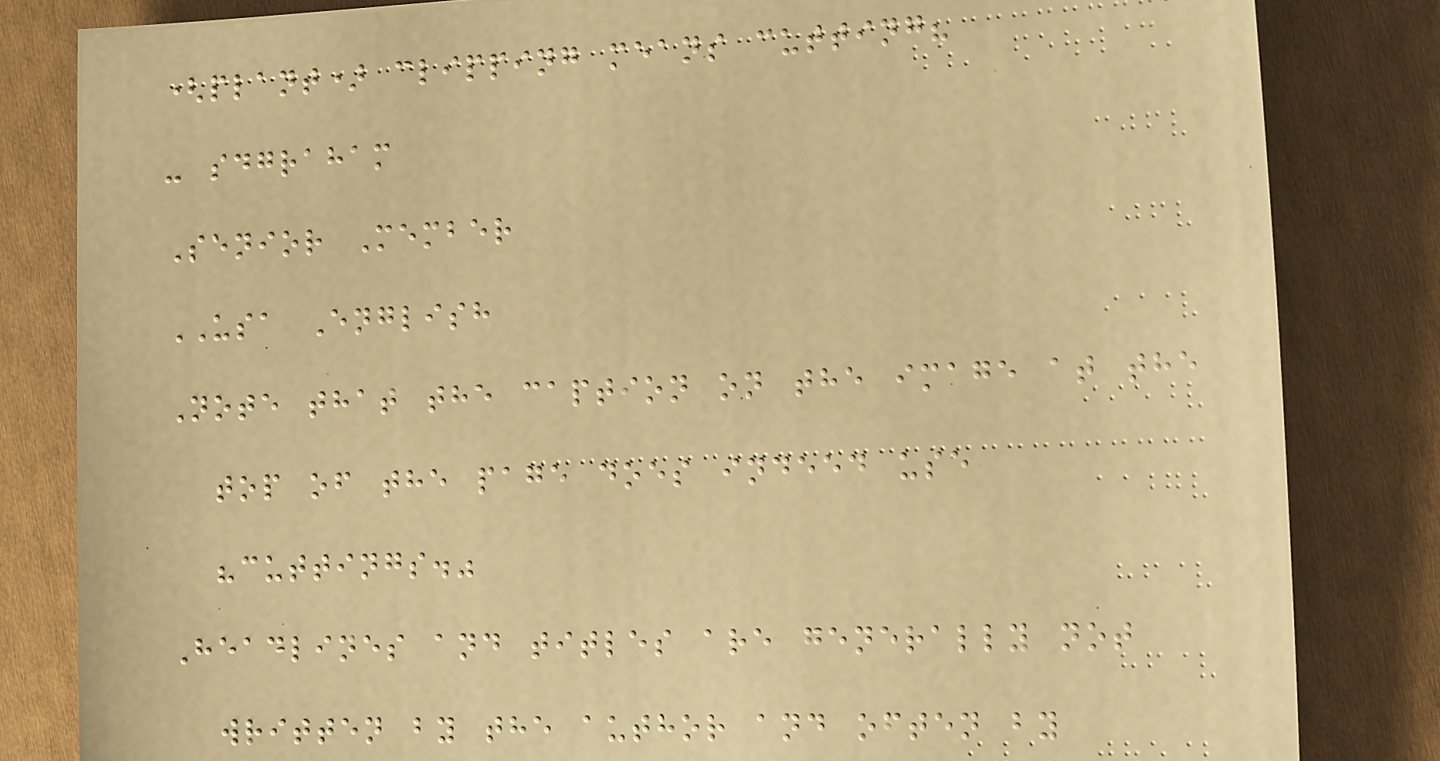(plant) clipping means cutting?
- sdgraham
Senior Member
USA English
Note that the caption on the image at the
top of the page does indeed use
"cuttings."
Headlines and titles are generally not
written by the author and often by
